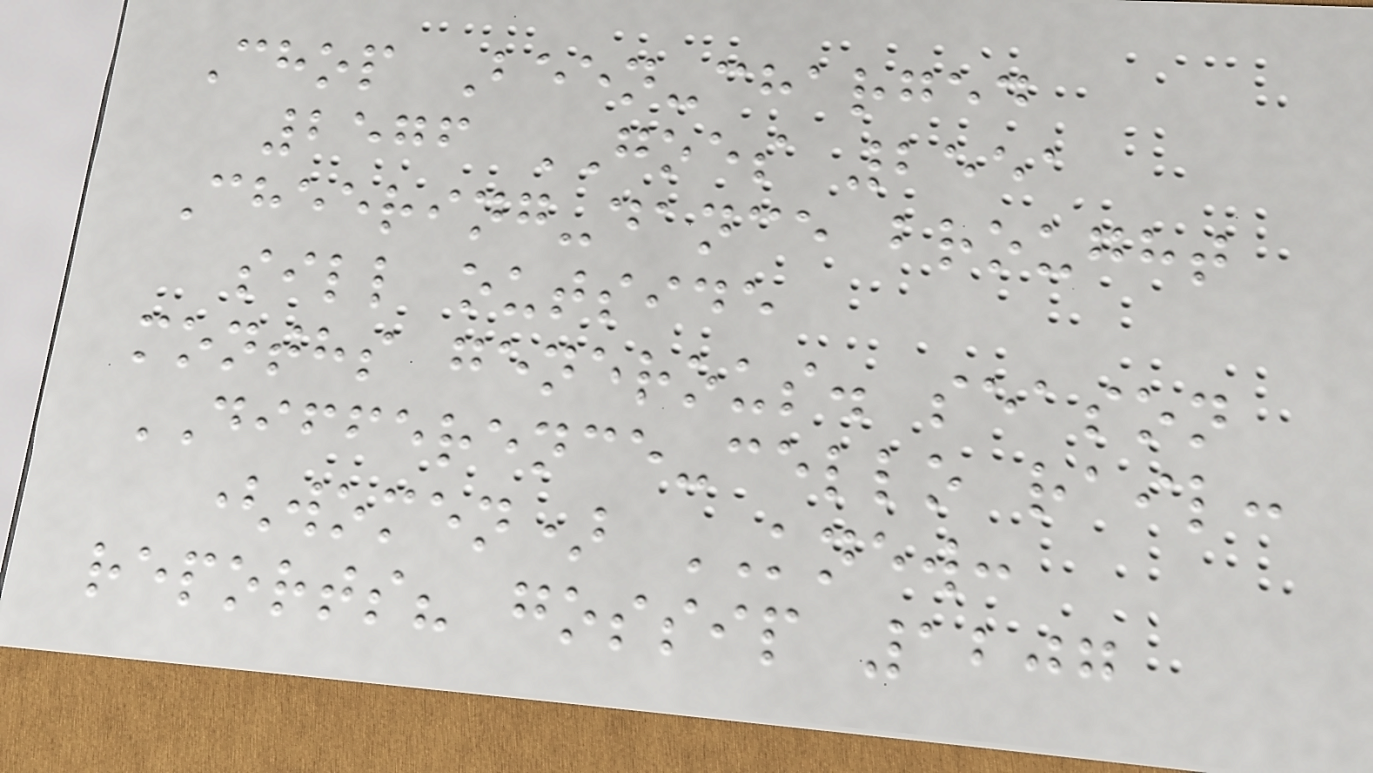Chop Been-charged
2576 GOES 2551
Cheering-dance brought
sill outside
months generous. season
DIFFERENCE-cello rail:
(women) KNEW:
reports? gossip 1207
